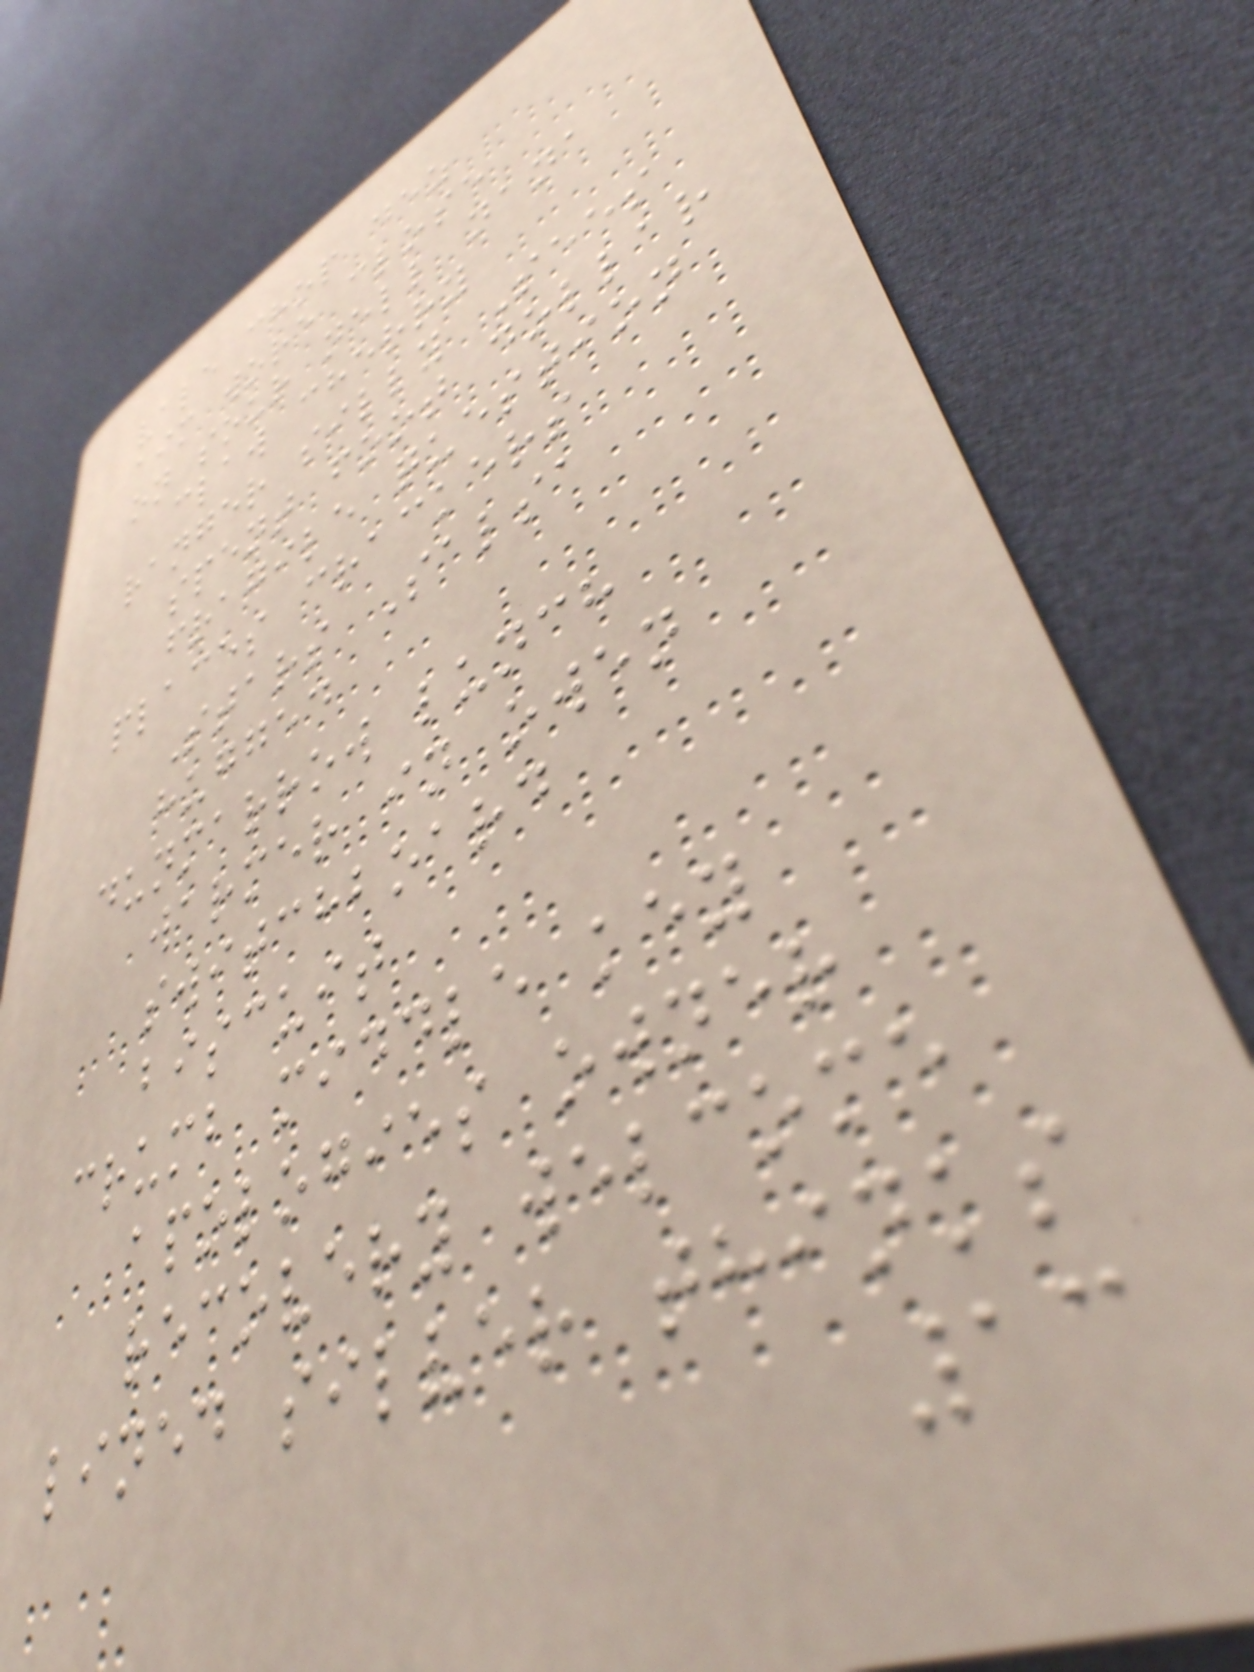vale chop dez
aim wore close
on sour nell nana
claw cherry
ranger silly Sees
spent foot dollar
fragile question
places crackers
Stars Salsa
hugged
dunmarrow lunch
warmer in owen
switchboard
biscuit
crumb middle key
apologies owner
recovery welcome
lined silver thinks
13
